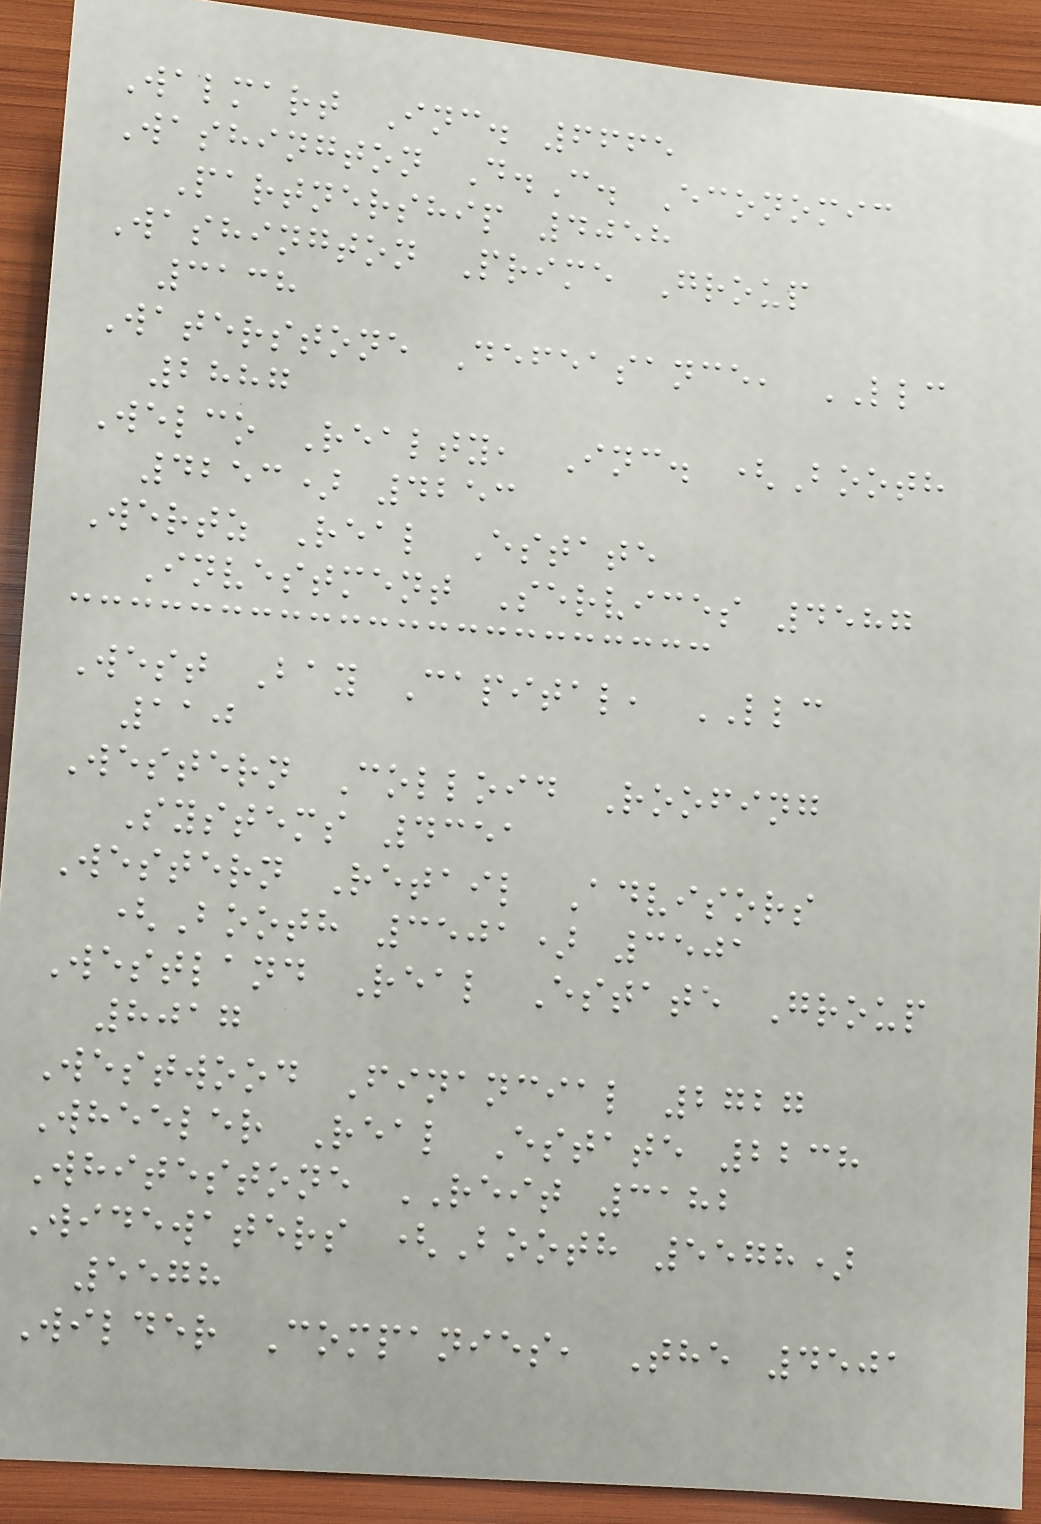Walmart Inc. 6665
Washington D.C. Economic
Partnership 4058
Washington Prime Group
3138
Waterstone Defeasance, LLC
2887
Welco Realty, Inc. (Booth
4253) 4253
Wertz Real Estate
Investment Services 4587
West Bay Capital, LLC
110
Western Colloid Roofing
Systems 4351
Western Retail Advisors
(Booth 3501) 3501
Westland Real Estate Group
8017
Westwood Financial 2727
Wheeler Real Estate 2238
Whitestone REIT 3182
Widewaters (Booth 5578)
5578
Wilder Companies, The 4501
